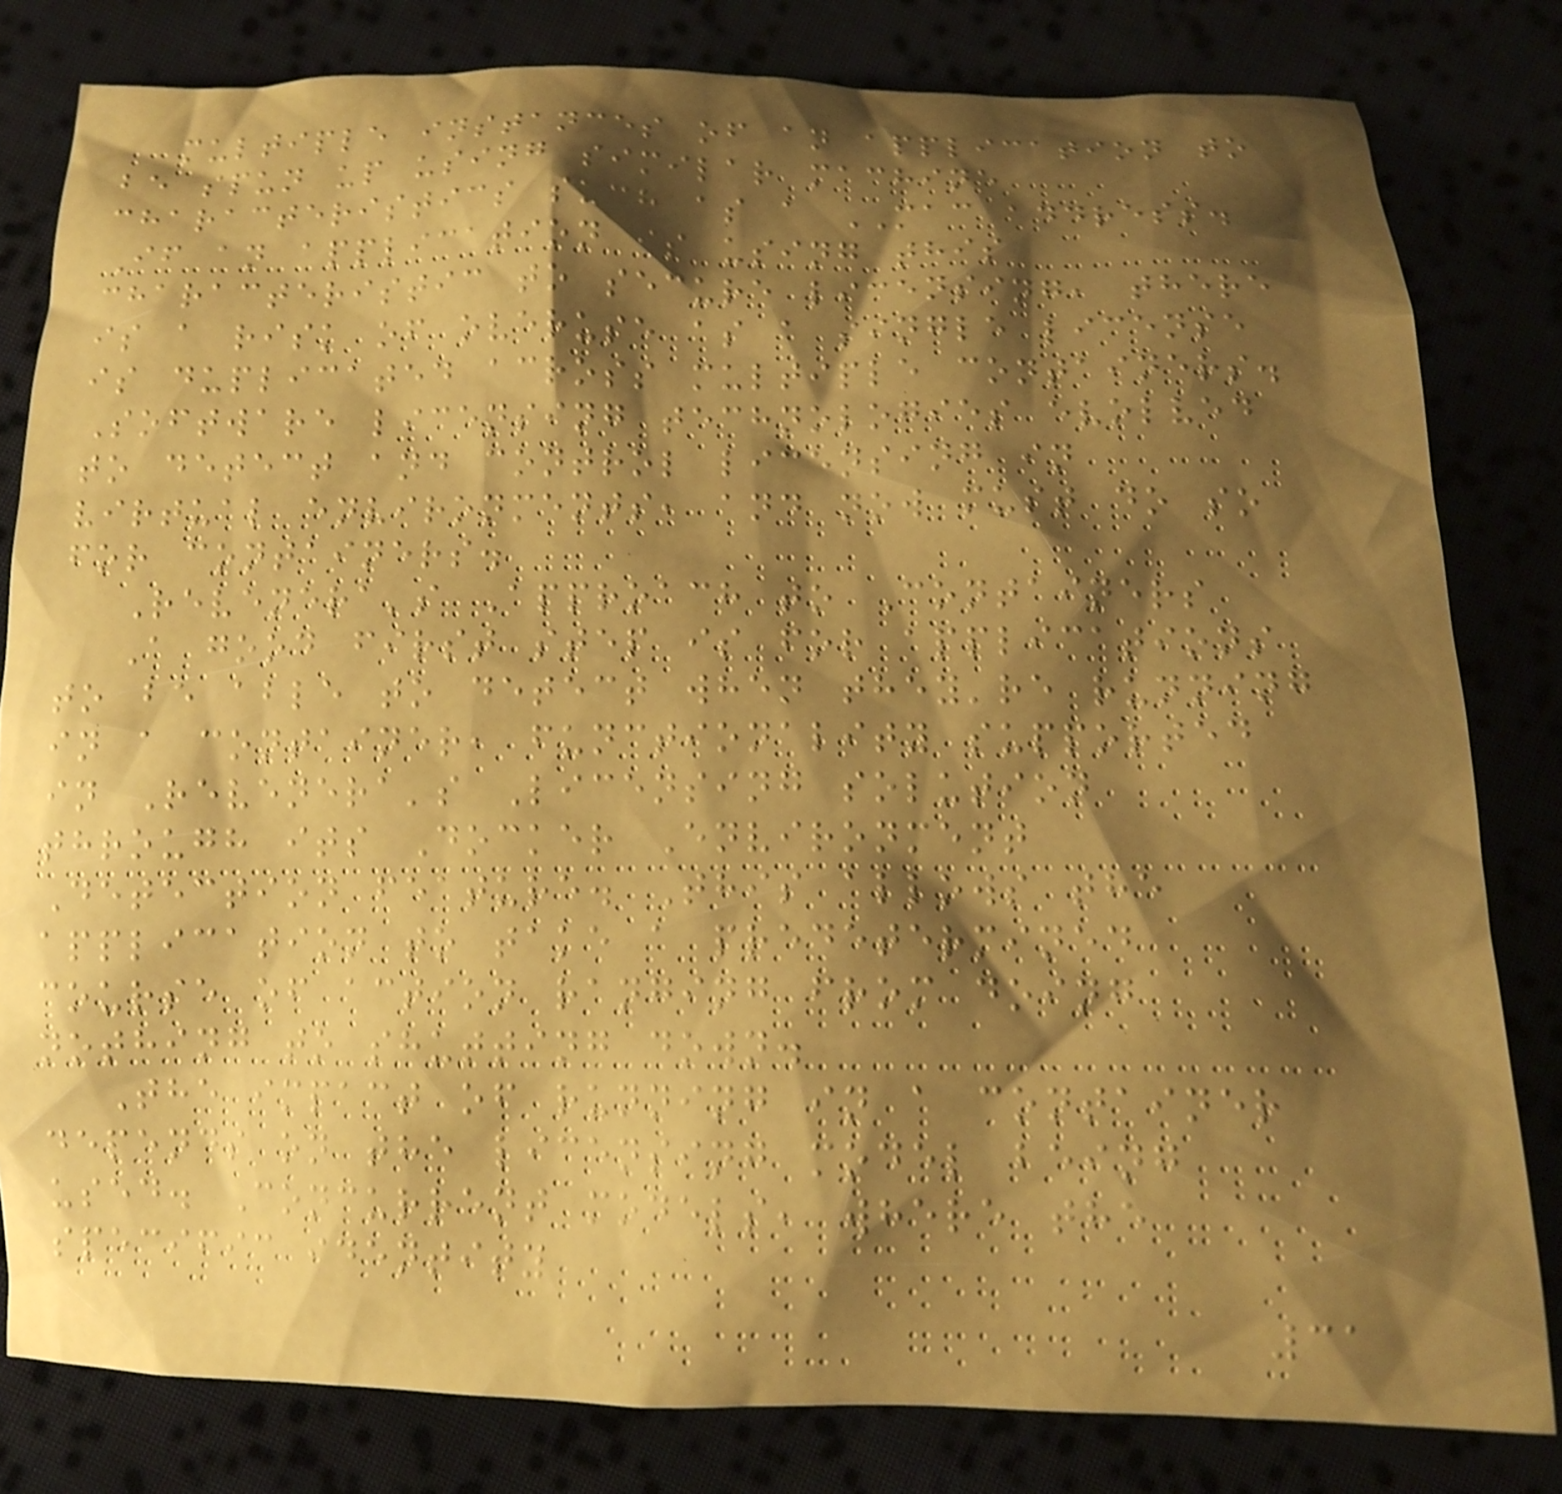multiple instances of an application to
be spun up using similar machine
characteristics such as a MAC address.
If an application is using this
characteristic to secure licensing, there
is a risk of overuse as a single license
is duplicated across multiple containers.
Software licensing technologies evolved
to detect and control licensing in
virtual environments, and now must do so
for containers.
Revenera's Approach to Containers
A good first step is for applications
to be able to detect when they're running
in a container, functionality supported
in Revenera's Licensing solution
through its Docker Environment
Detection feature. This allows the
application to take a predetermined
course of action ranging from doing
nothing to shutting down.
The impact of running in a container
depends on the licensing model being
used. Concurrent models, where the
specific identity
31
